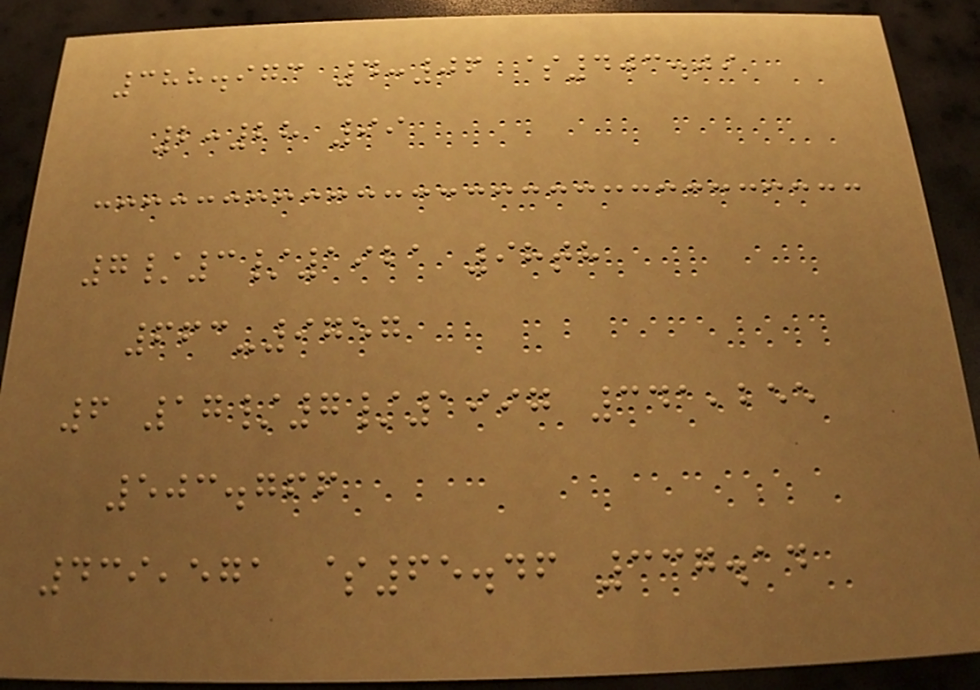388.973 4:06 $403.09
2:28 99
7/3/1921 98th
663-9757
6 17/7/1997 341,255
503.766
439,571 $65.46 337.14
